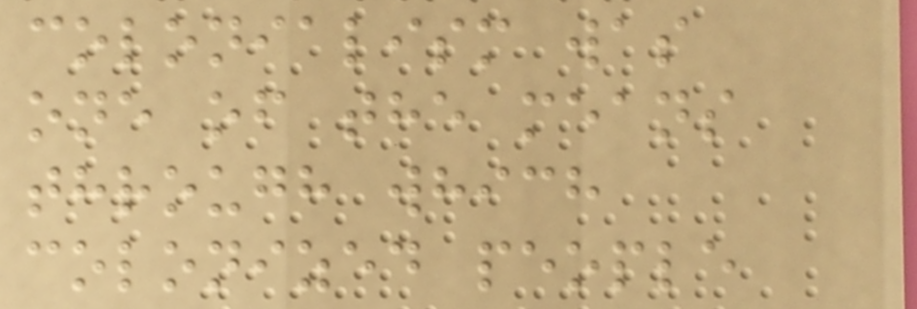colonialism was
one of the means
through which
colonized people
